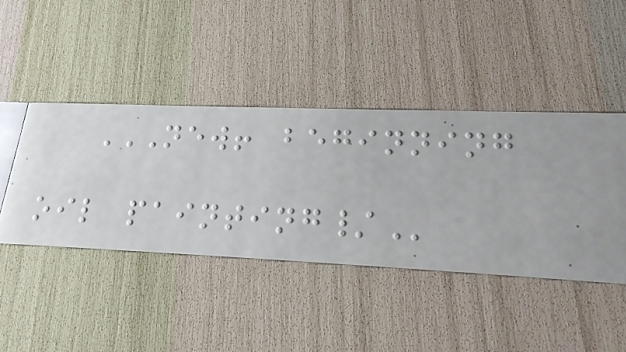NEW! BEGINNING
OIL PAINTING/
